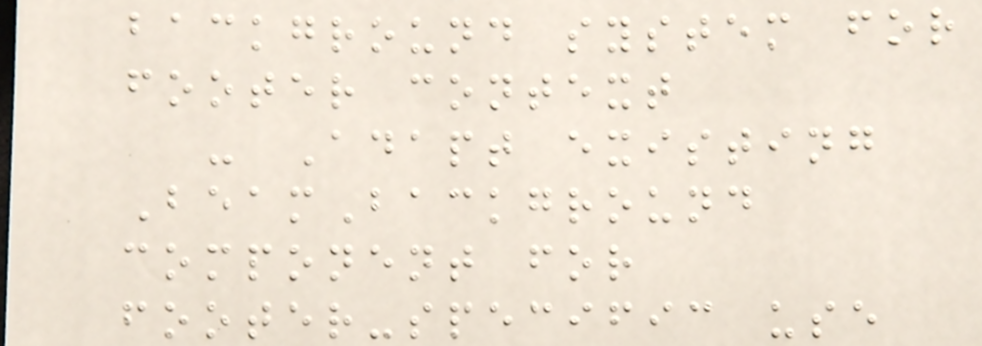background system for
footer context
- Adapt existing
BeamBackground
component for
footer-specific use
